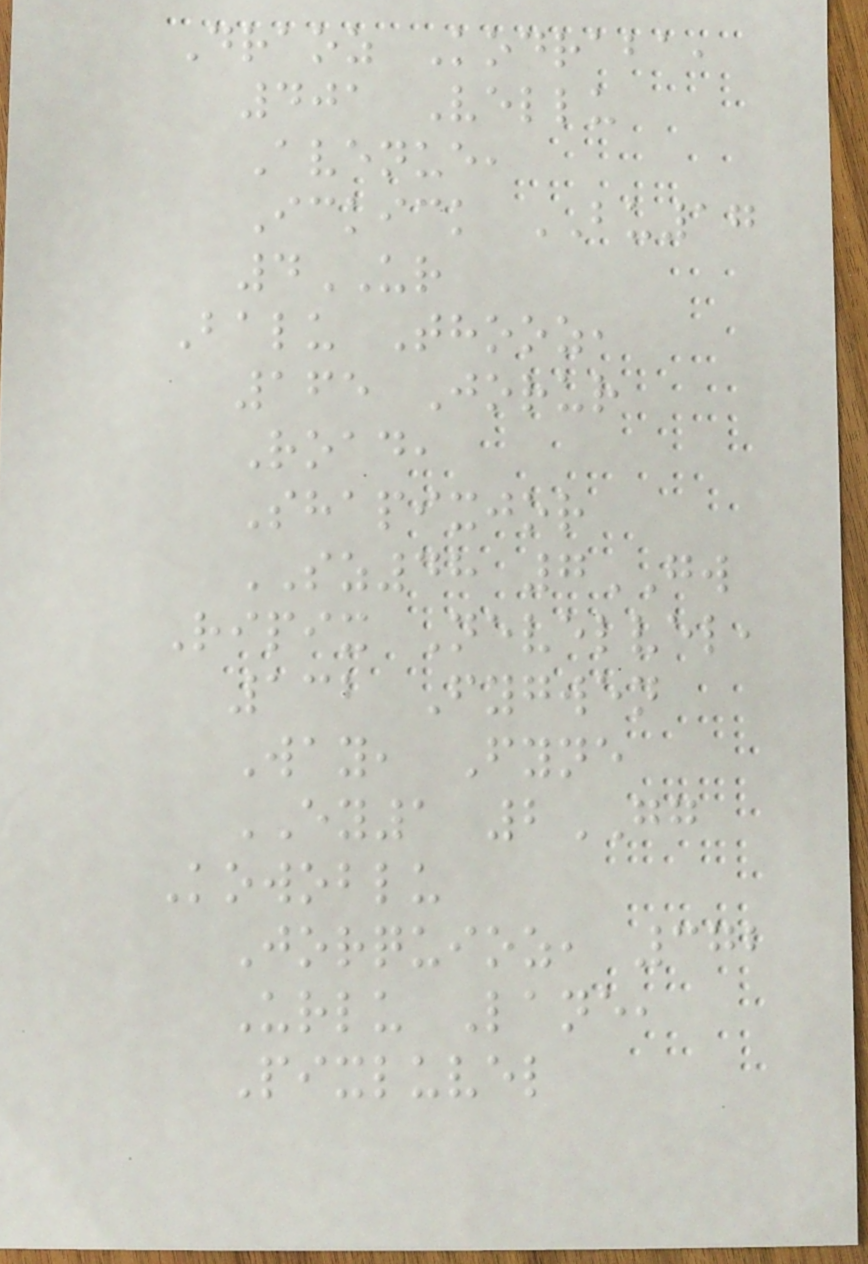Draoz Kodraba,
401 Vellu
Avenue,
Ickick BU17
4UR
Balu Thooz,
165 Jorur
Road,
Shapixjor
SZ48 7GW
Ripix Nevelvel,
132 Fygwen
Way, Fyne
EY1 2GG
Kowoblu
Jorquioz, 372
Urlu Lane,
Pixluvel
